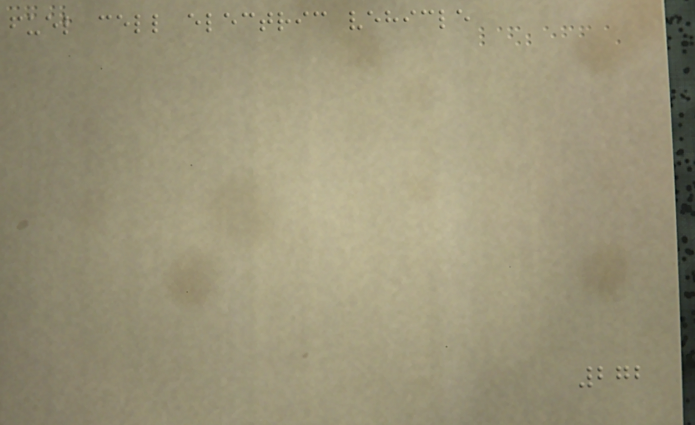fuel cell electric vehicle
272
